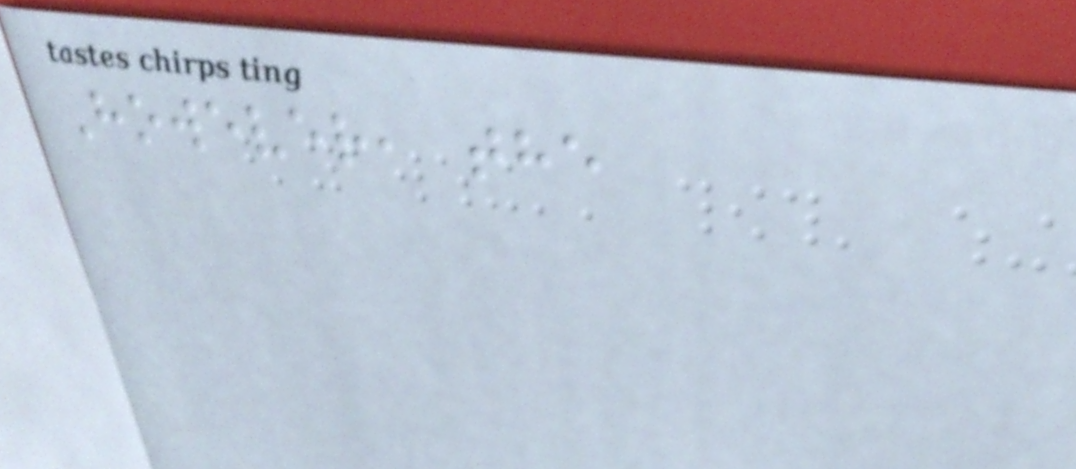However, the
